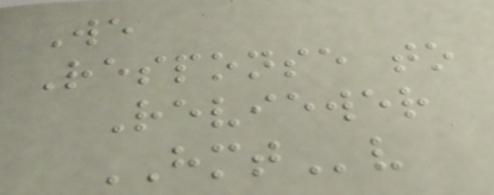We
Response to
Reviewer
HMTv
